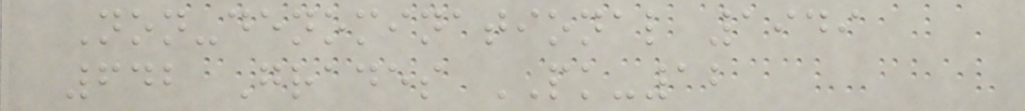Non-denominational 1949
642 Grades PK-12
